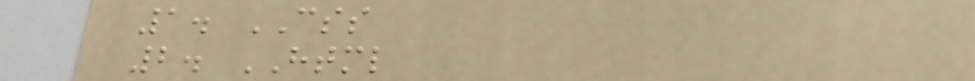1. CSS
2. HTML
